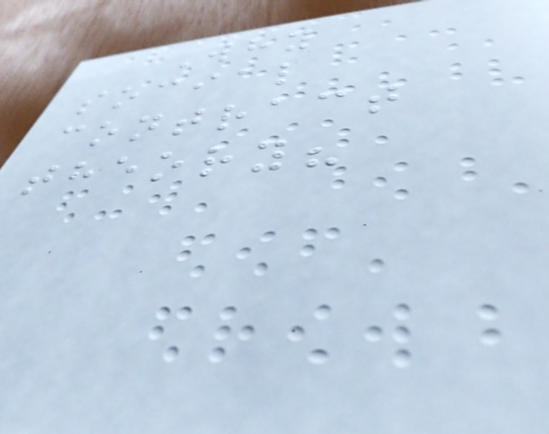Why
social
contract
theory?
